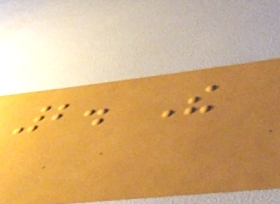2. The
